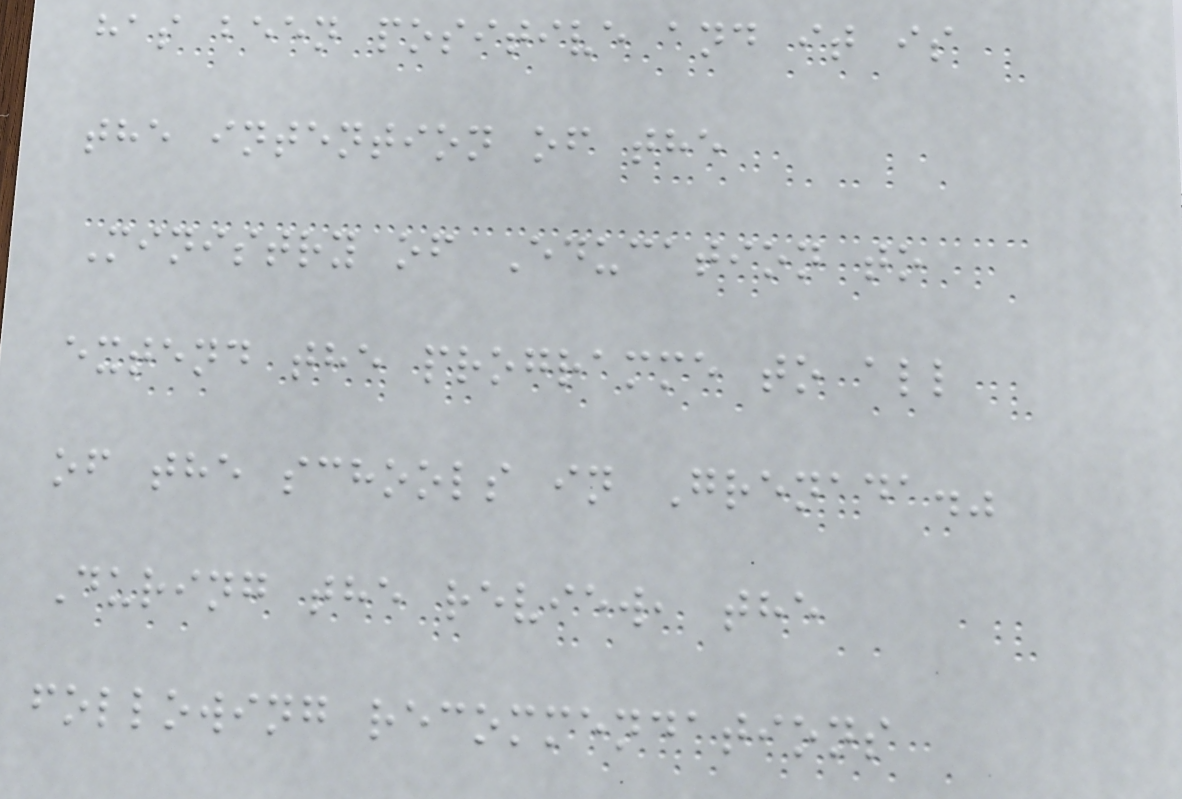has been positive and it is
the intention of the
Ministry of Education to
extend the programme to all
of the schools in Grenada."
During the review, the
following recommendations
